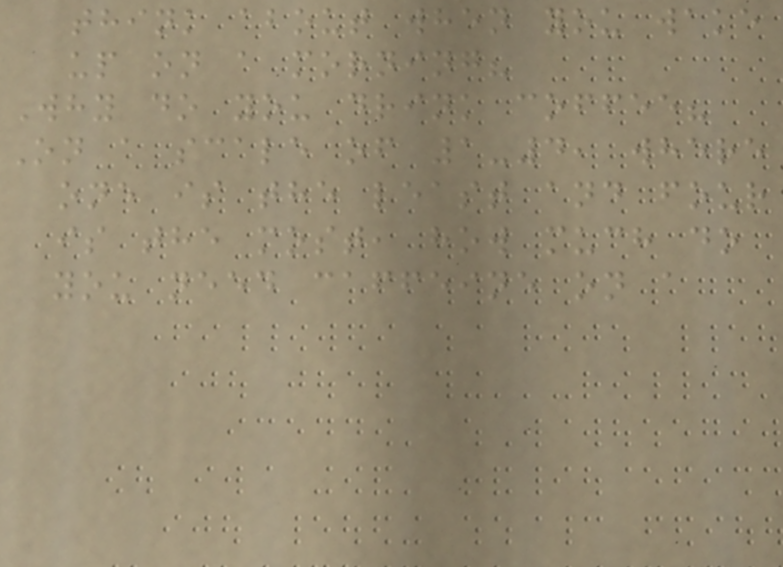think about when you wake
up on a morning?
Why do you drink coffee?
On a scale of 1-4, where
one is the least and four
is the most, how much do
you need caffeine on a
